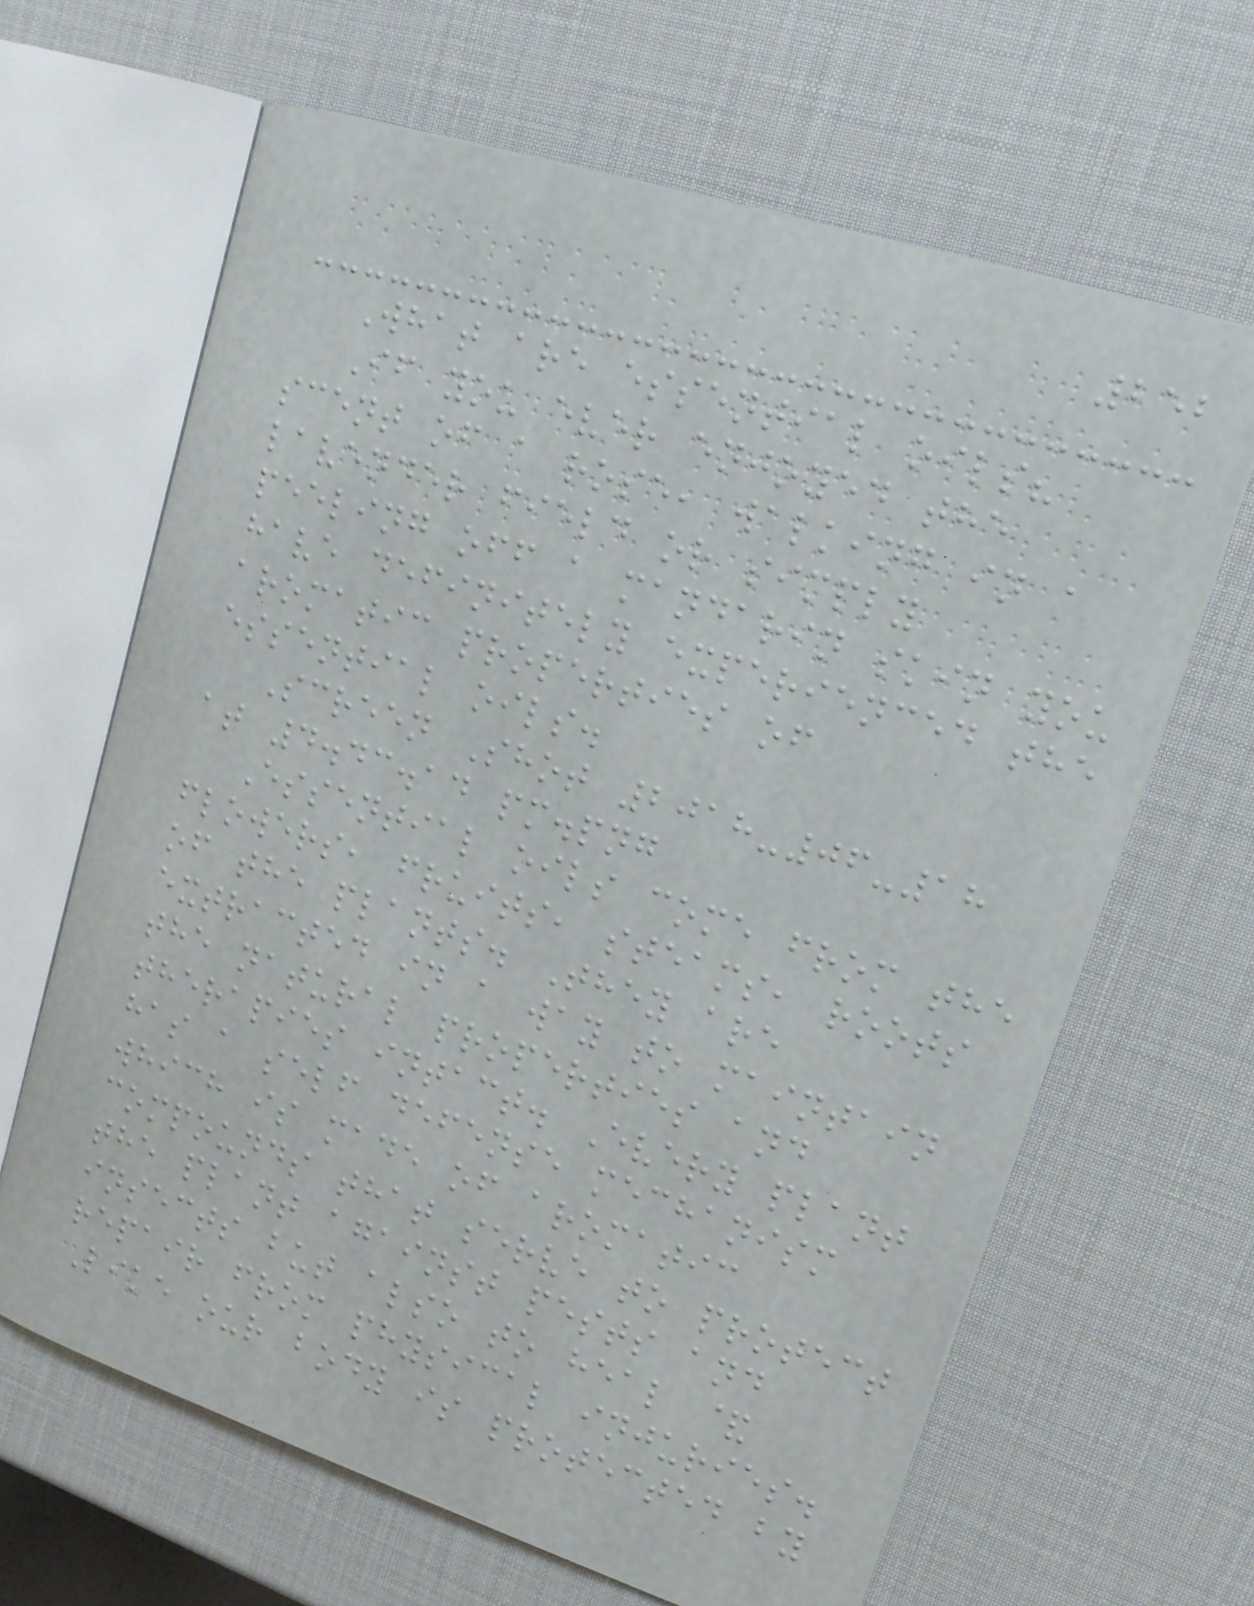252
What are essential oils?
If you ever enjoyed the
scent of a rose, walking in a
lavender field or simply
peeling off a mandarin skin you
have definitely experienced the
aromatic properties of
essential oils.
Screen Shot 2018-06-18
at 4.43.14 pm.png
Essential oils come from the
flowers, fruits, steams, roots
of the plants. They are
extracted in a way to maintain
the natural properties and
therapies intact. Every plant
has a self defense mechanism
which is made of aromatic
compounds that serve to protect
the plant against pests and
insects but also to heal &
repair from physical injuries.
Like our body is protected by
